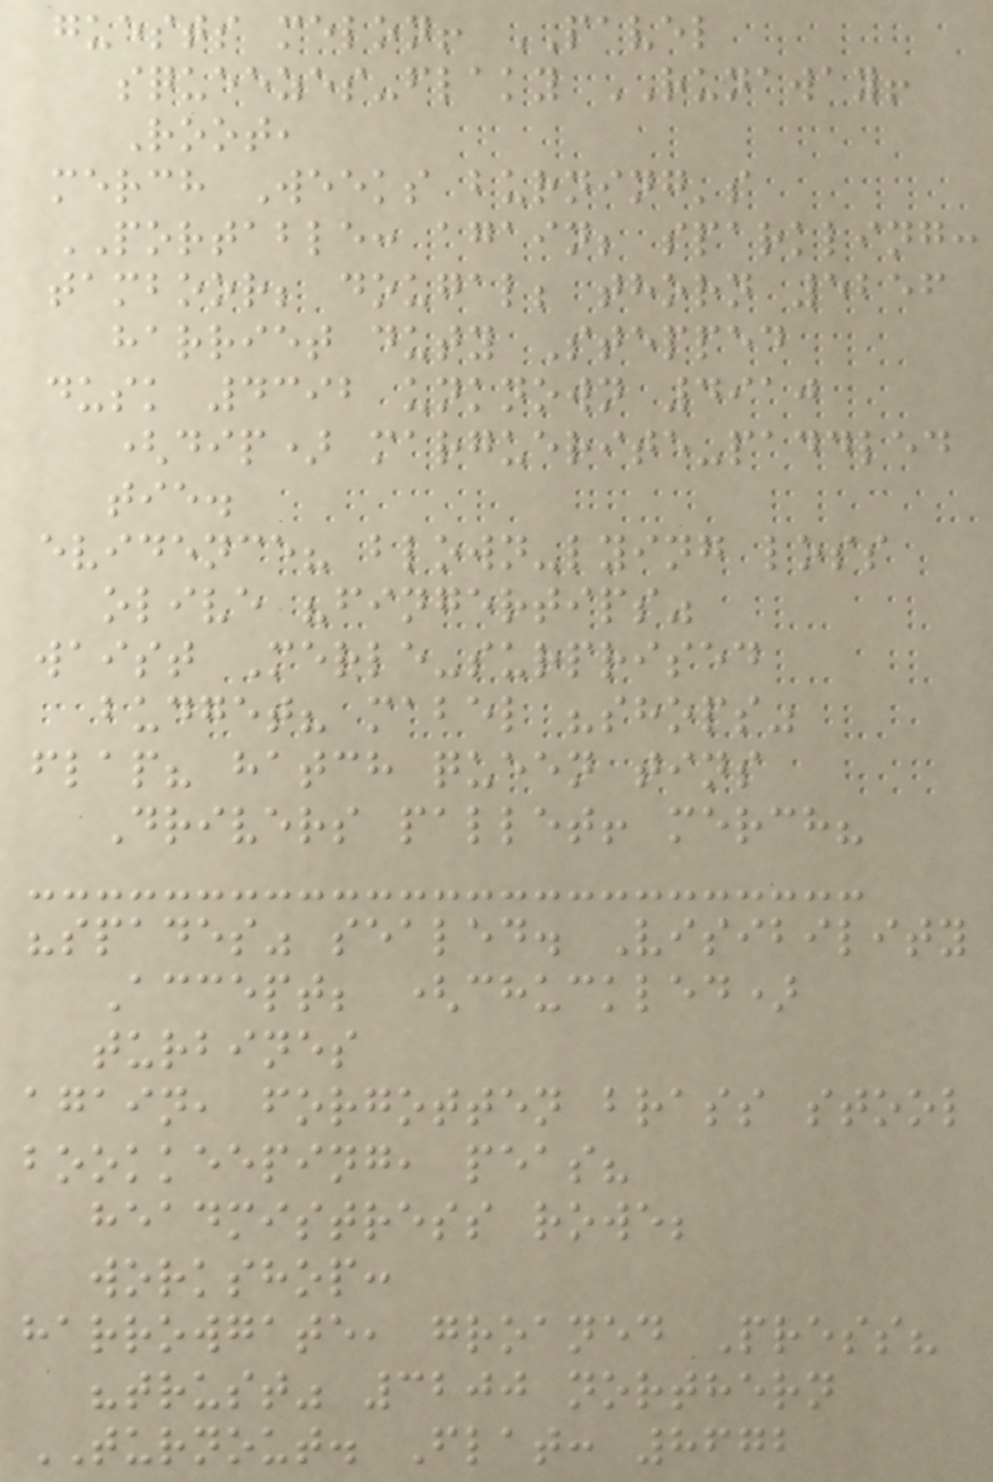guests melon! PAVEL
squeezes-flaky RUNAWAY!
Root,
merch Weeks burning's
PORTABLE: again; sparkling:
tamboor; dougal; thorn 5256
harriet duty Stepped
dusk 4392 unknown 4910
(dip) marguerite-paddled
tie.
evidence? blown-lying loss
olive "fingertips"
waist Merle-surprised
budget? mabel "shops"
flap? hatch queen tins
Drivers pallet! merch?
"spades" sealed. Visibility
Accept; (chuckled)
turbines
again, forgotten brass stool
bookkeeping, peas?
headmistress rowe;
workshop:
harrowgate, groaned Press?
"trust" 3200 northern
TURNOUT. Flat: 8672
